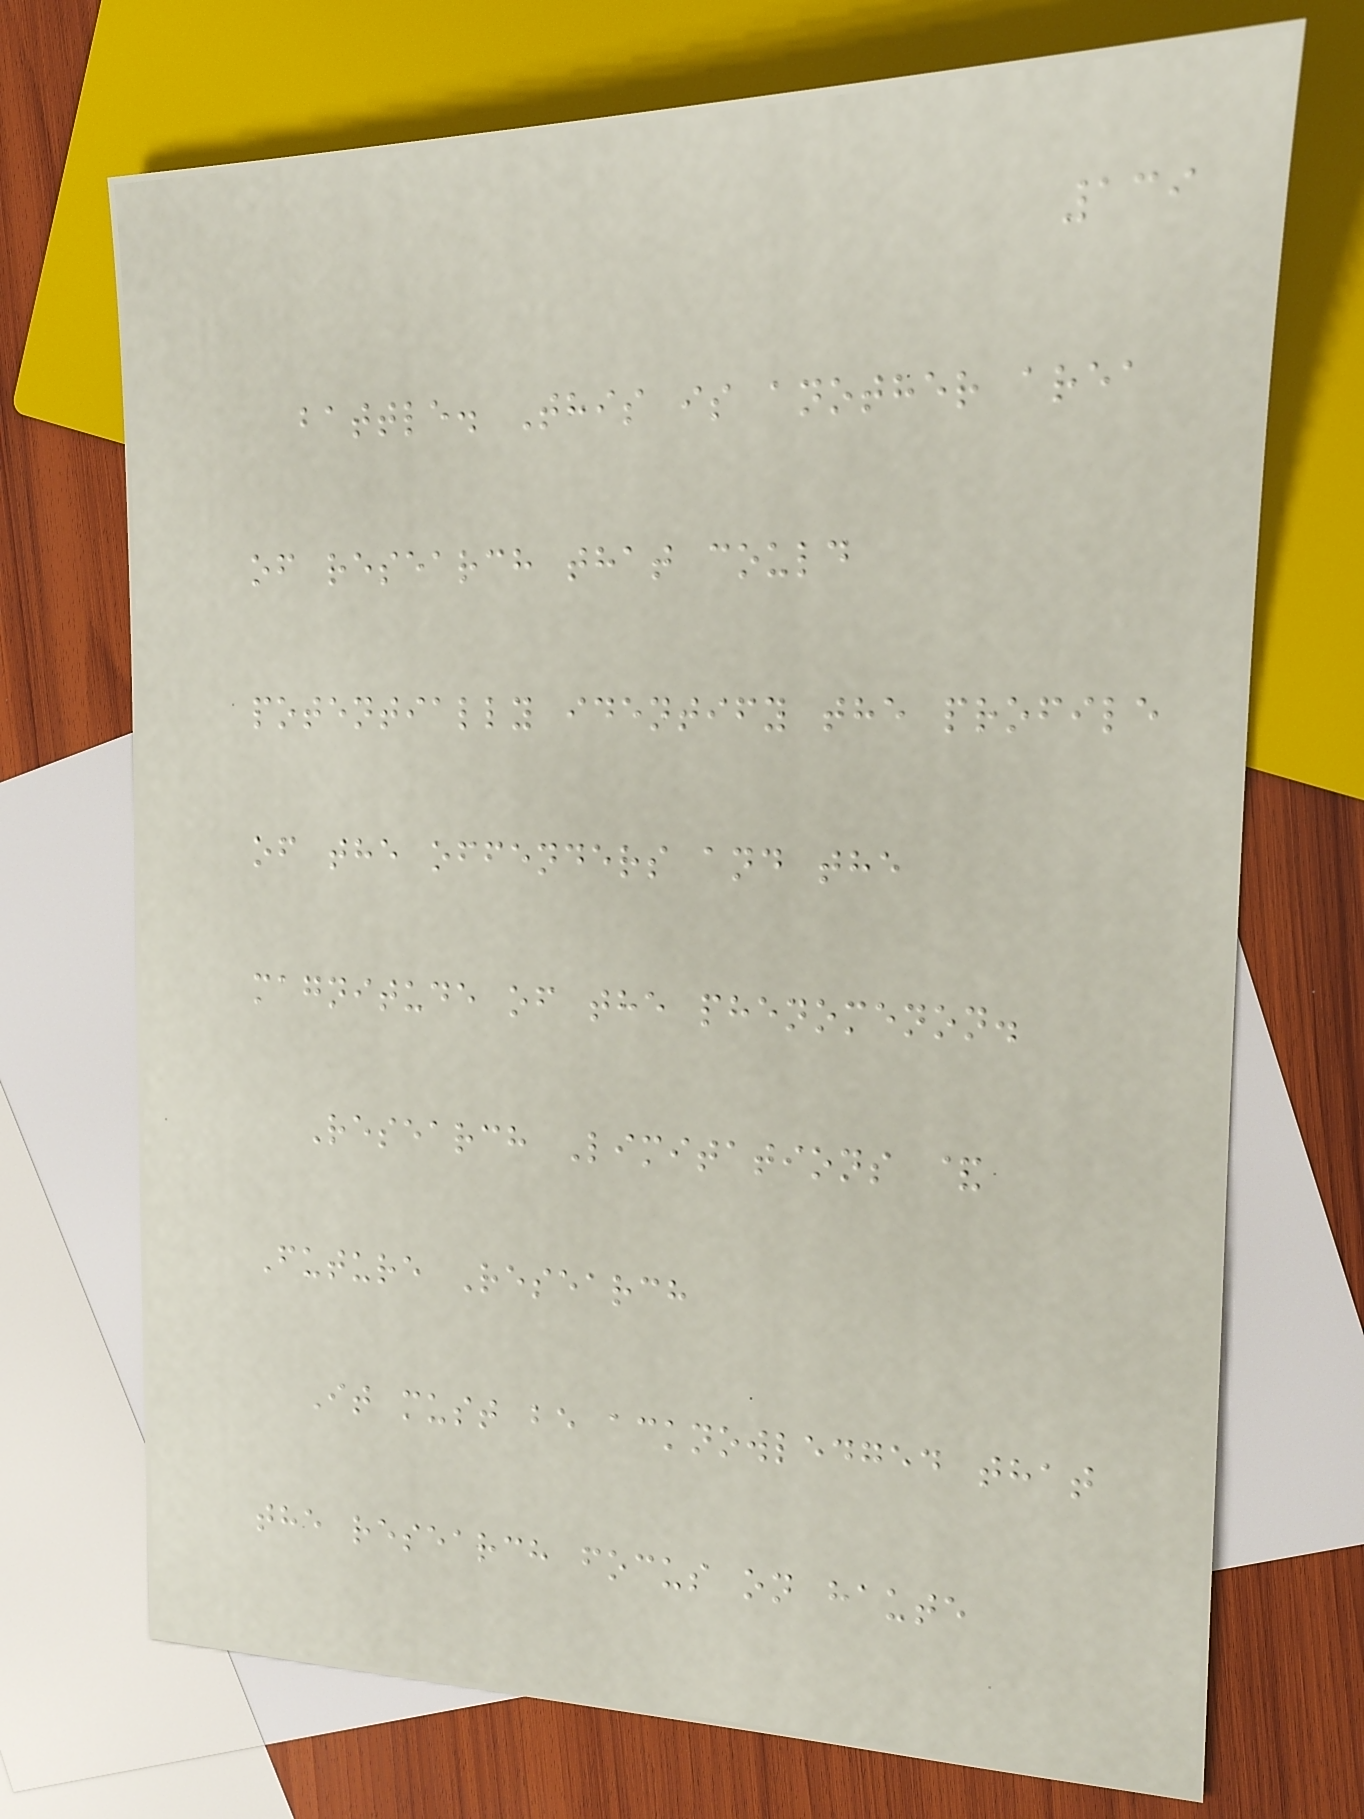139
battle. This is another area
of research that could
potentially identify the profile
of the offenders and the
magnitude of the phenomenon.
Research Limitations &
Future Research
It must be acknowledged that
the research focus on haute
